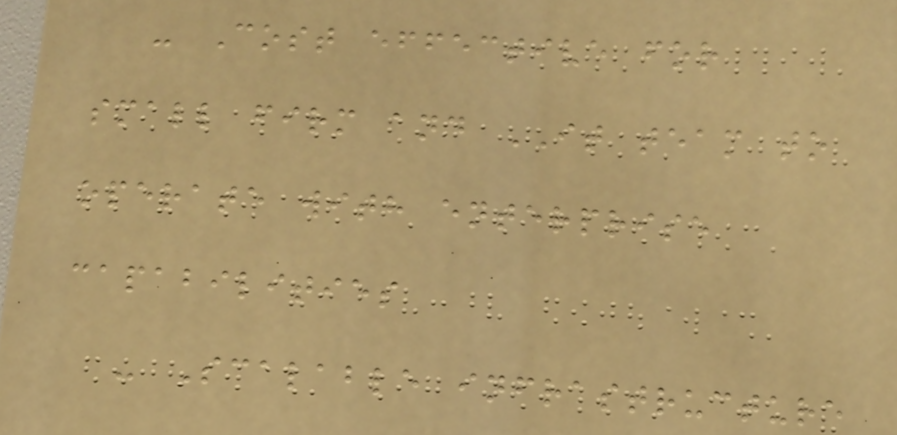- Cost effective for
small firm and IT team to
operate with enterprise
capabilities
- Scalable infrastructure
